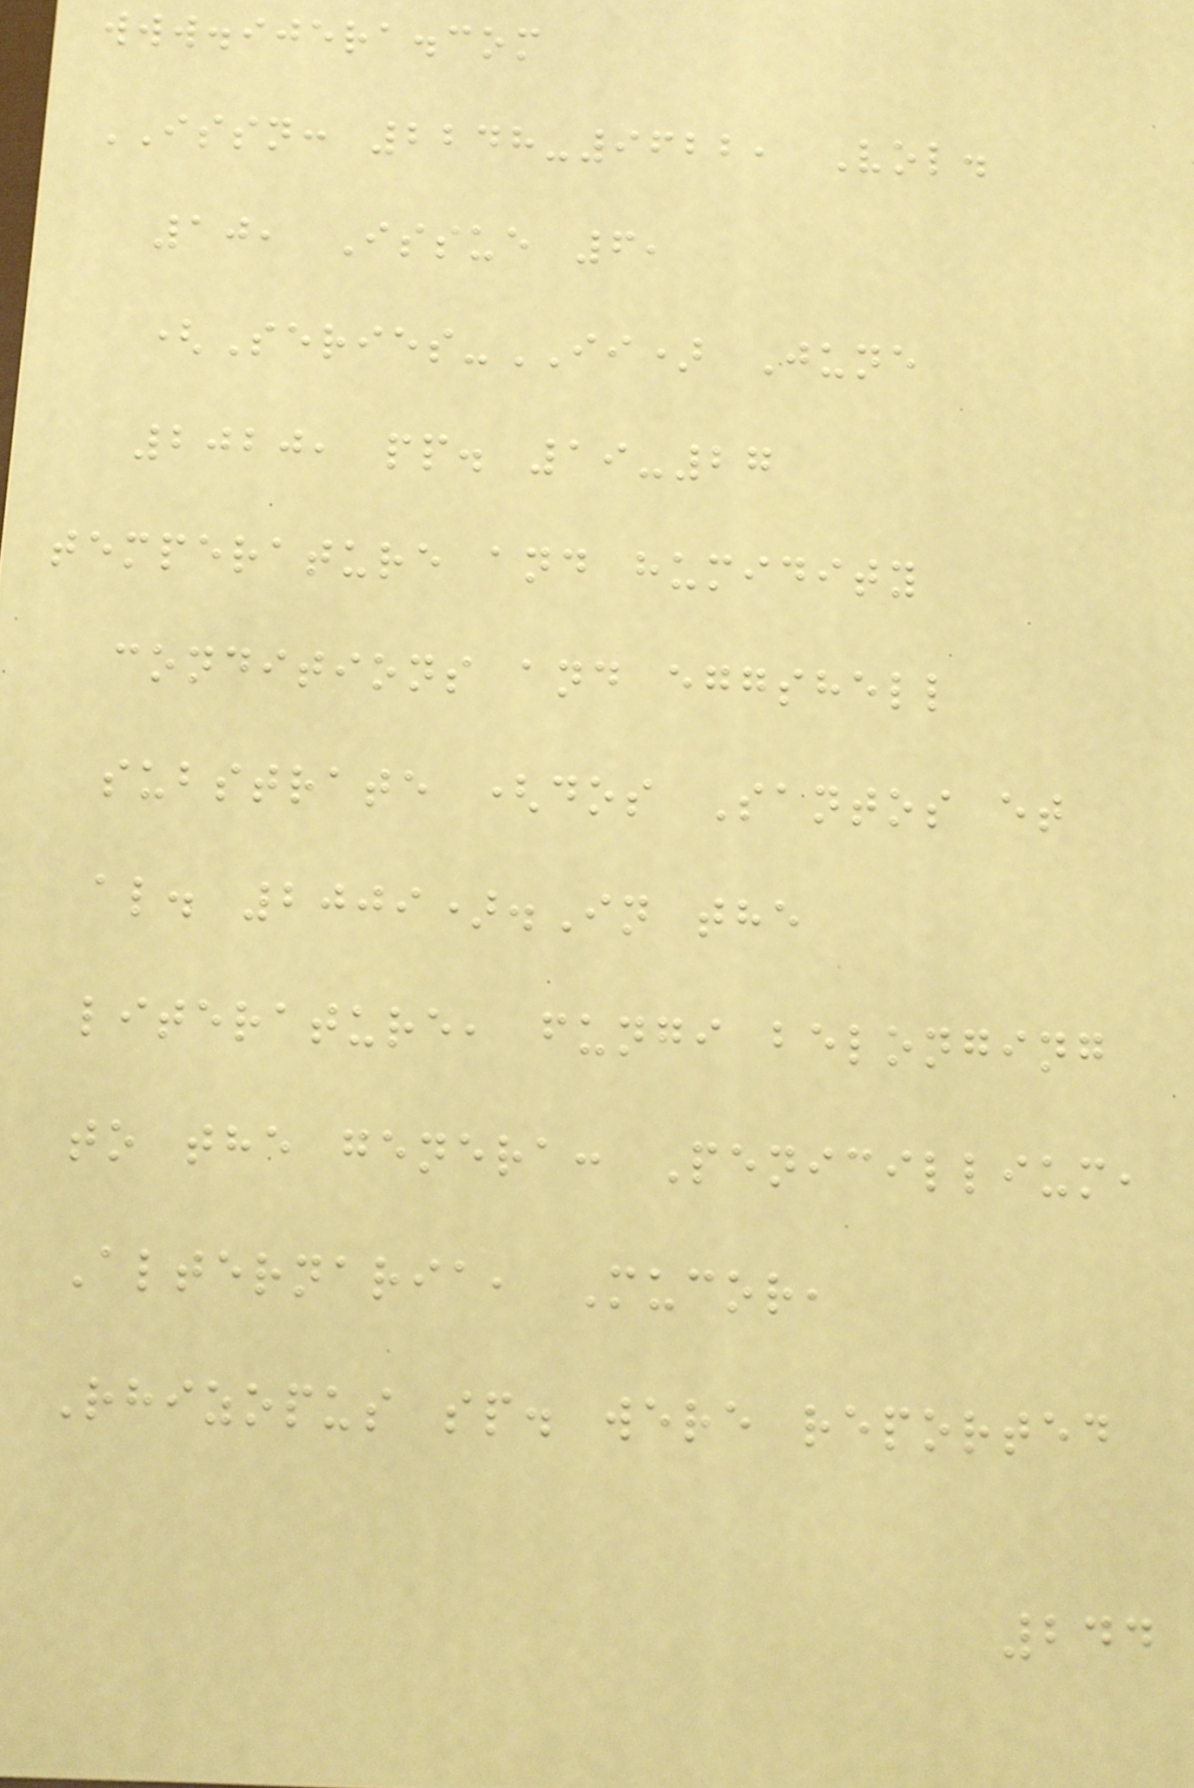www.ijera.com
ISSN: 2248-9622, Vol.
10, Issue 6,
(Series-II) June
2020, pp. 19-27
temperature and humidity
conditions and eggshell
substrate (dos Santos et
al. 2009).In the
literature, fungi belonging
to the genera: Penicillium,
Alternaria, Mucor,
Rhizopus sp. were reported
244
